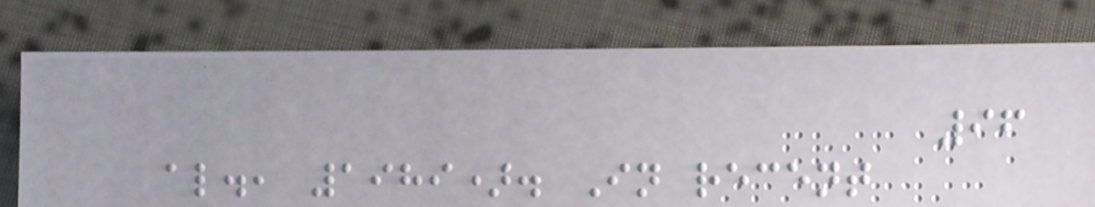96
al., 1989). In recent
